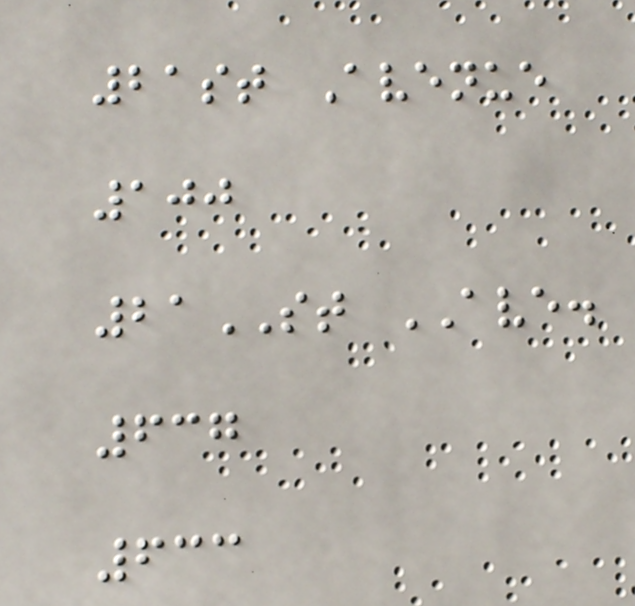21st Avenue
100
21ST AVE.
637
633
